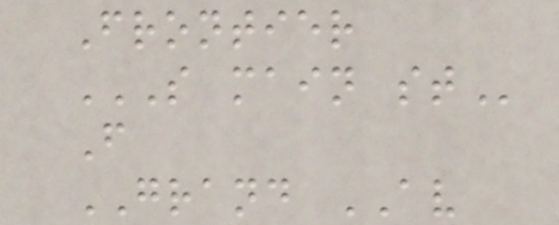Frontier
S MAIN ST
F
GRAND AV
